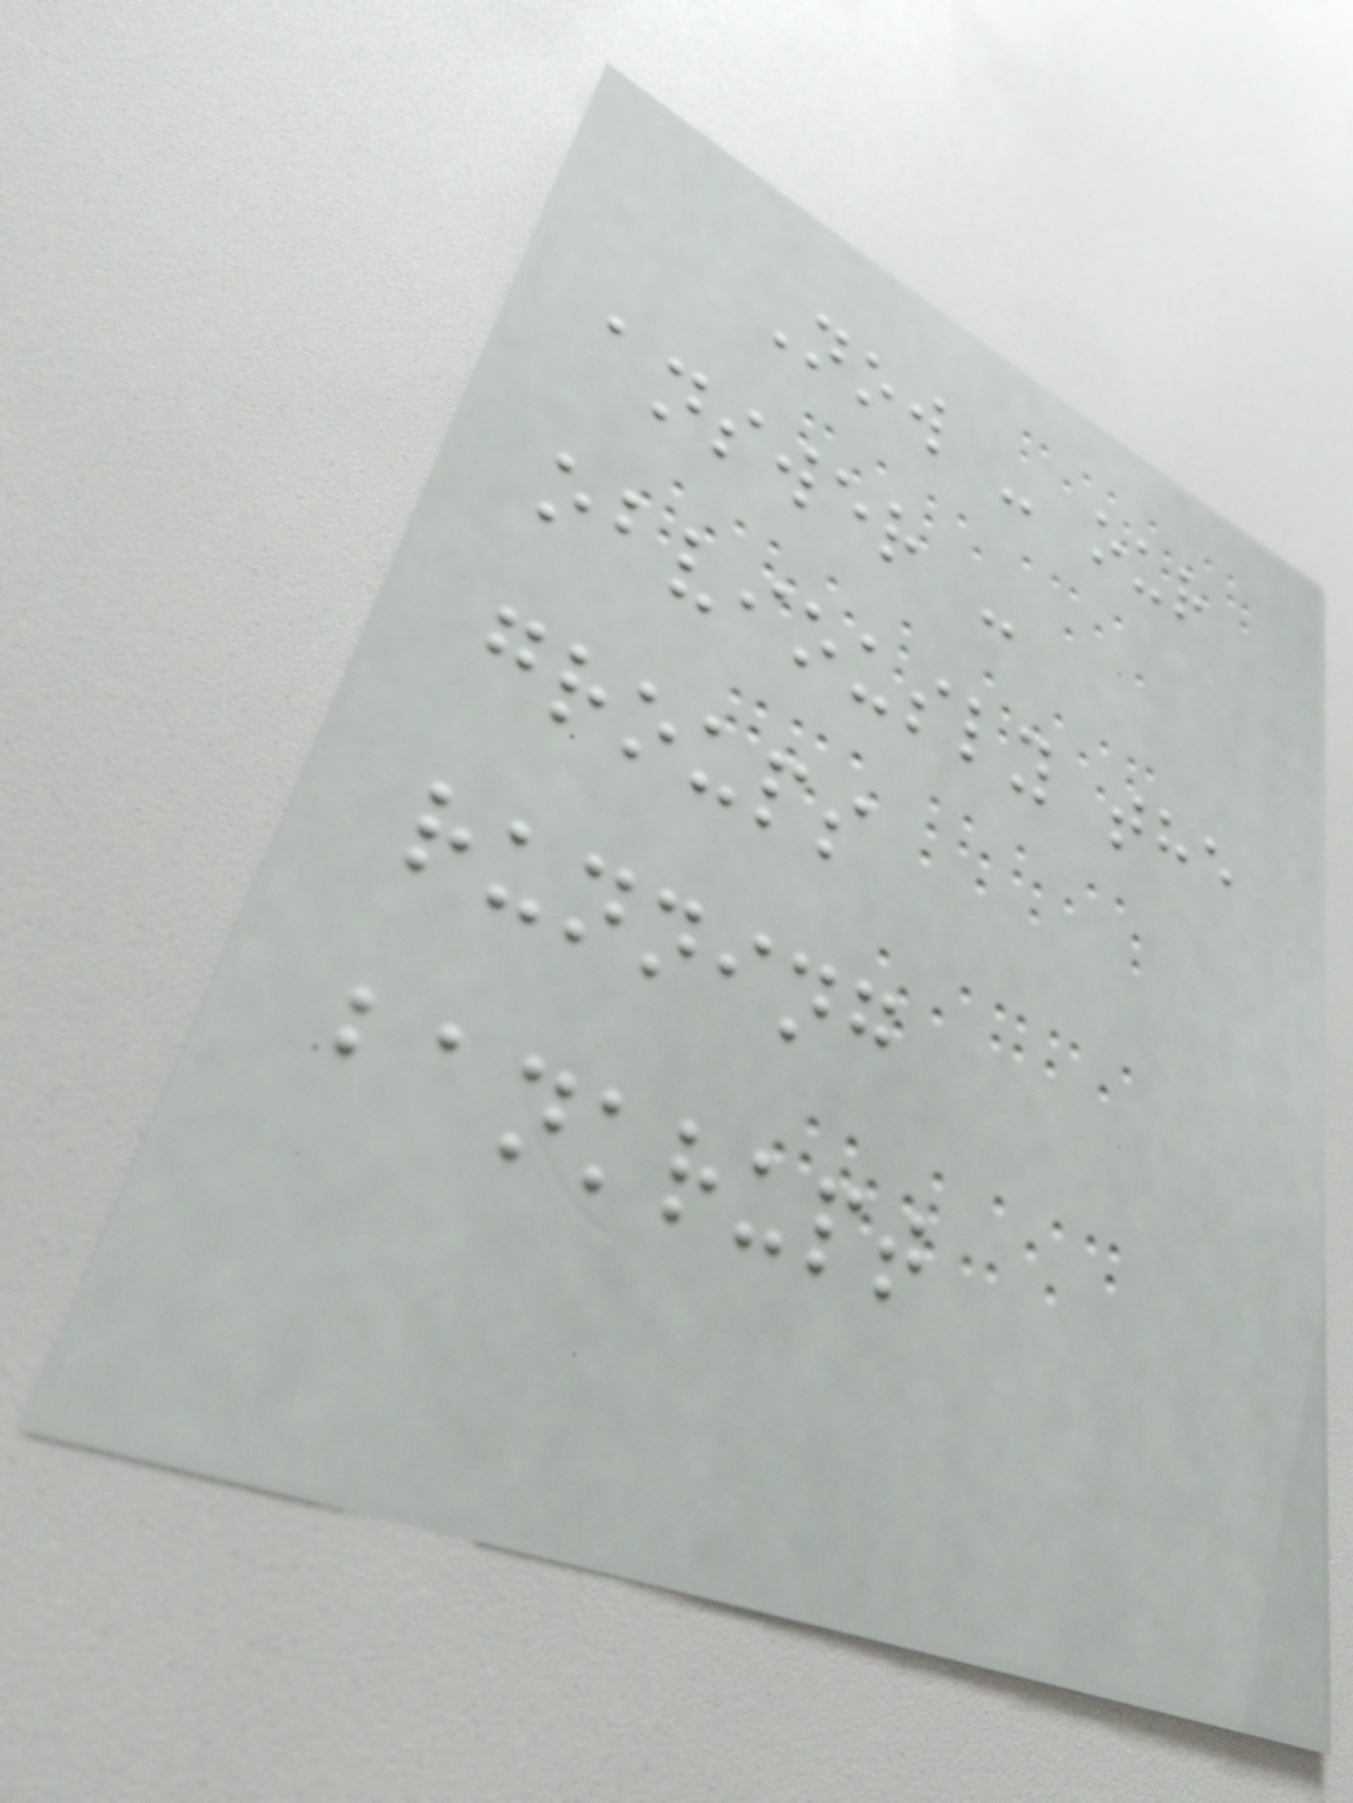Now - our
answer -
obviously the
groups
running
bankrupt
